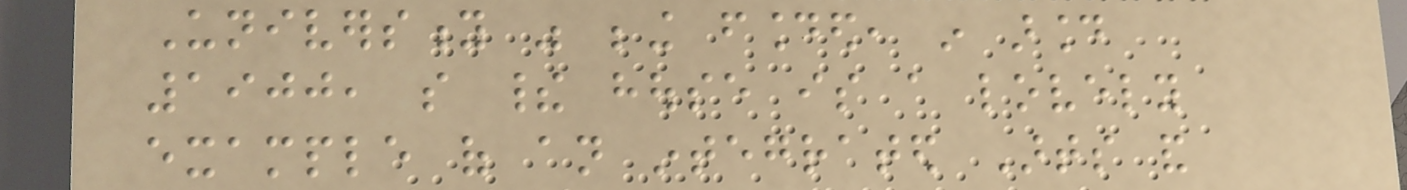University was being founded, in around
1900, so their house is a lovely
example of an integrated Arts and
